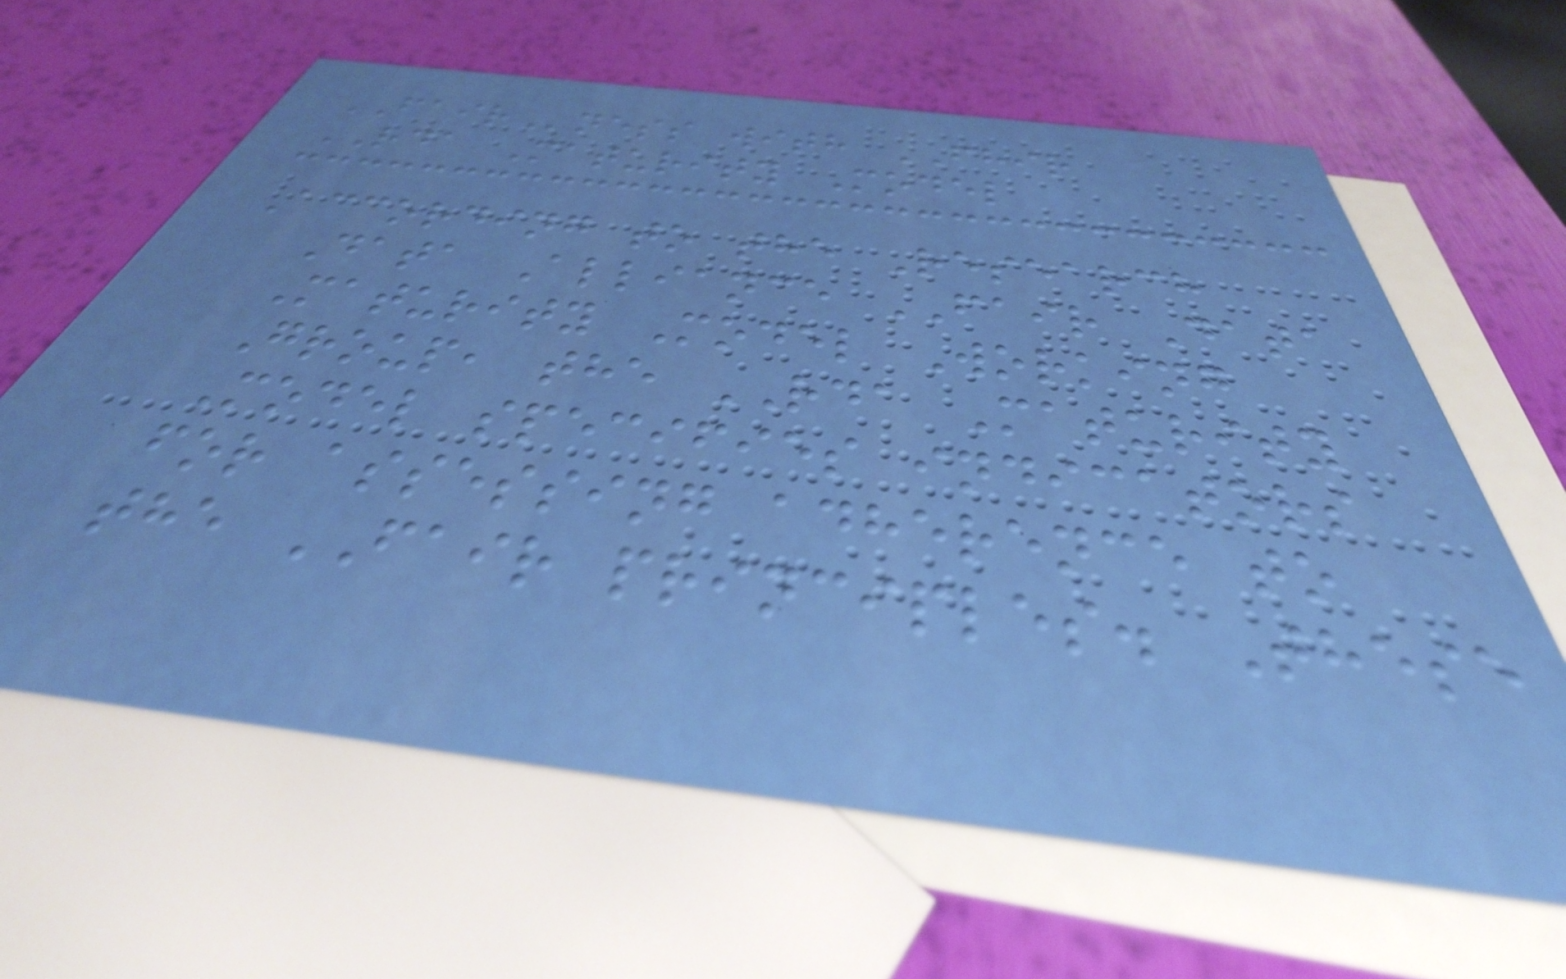FAIRness with FHIR
RDA Maturity Model
According to the Research
Data Alliance FAIR Data
Maturity Model Working
Group, the RDA Maturity
Model specifies indicators
for assessing adherence to
the FAIR principles. These
